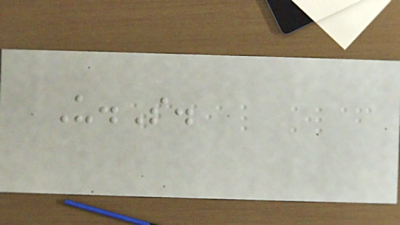U.S.
